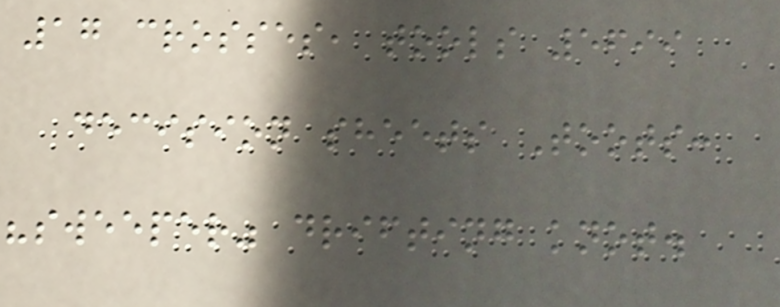17 crosses, tools 5699
decision sheets Toots:
"sweeper" drifting knot.
